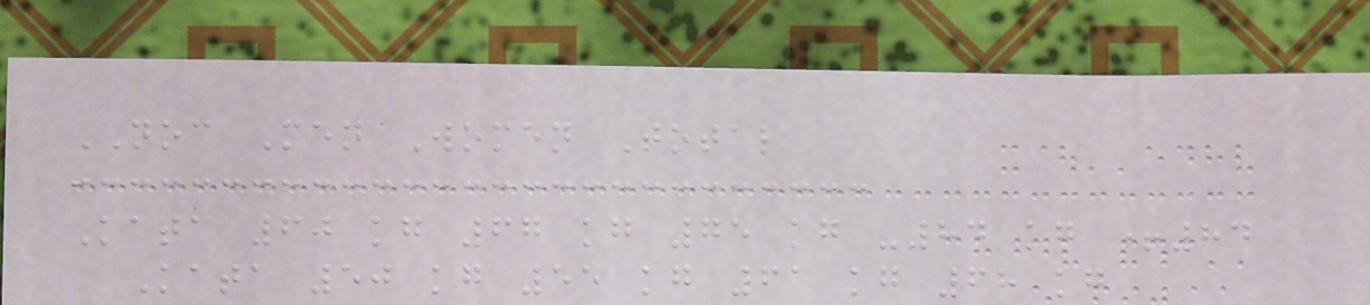NOC Men Women Total
Kata 60 kg 67 kg 75 kg -84 kg +84
Kata 50 kg 55 kg 61 kg 68 kg
